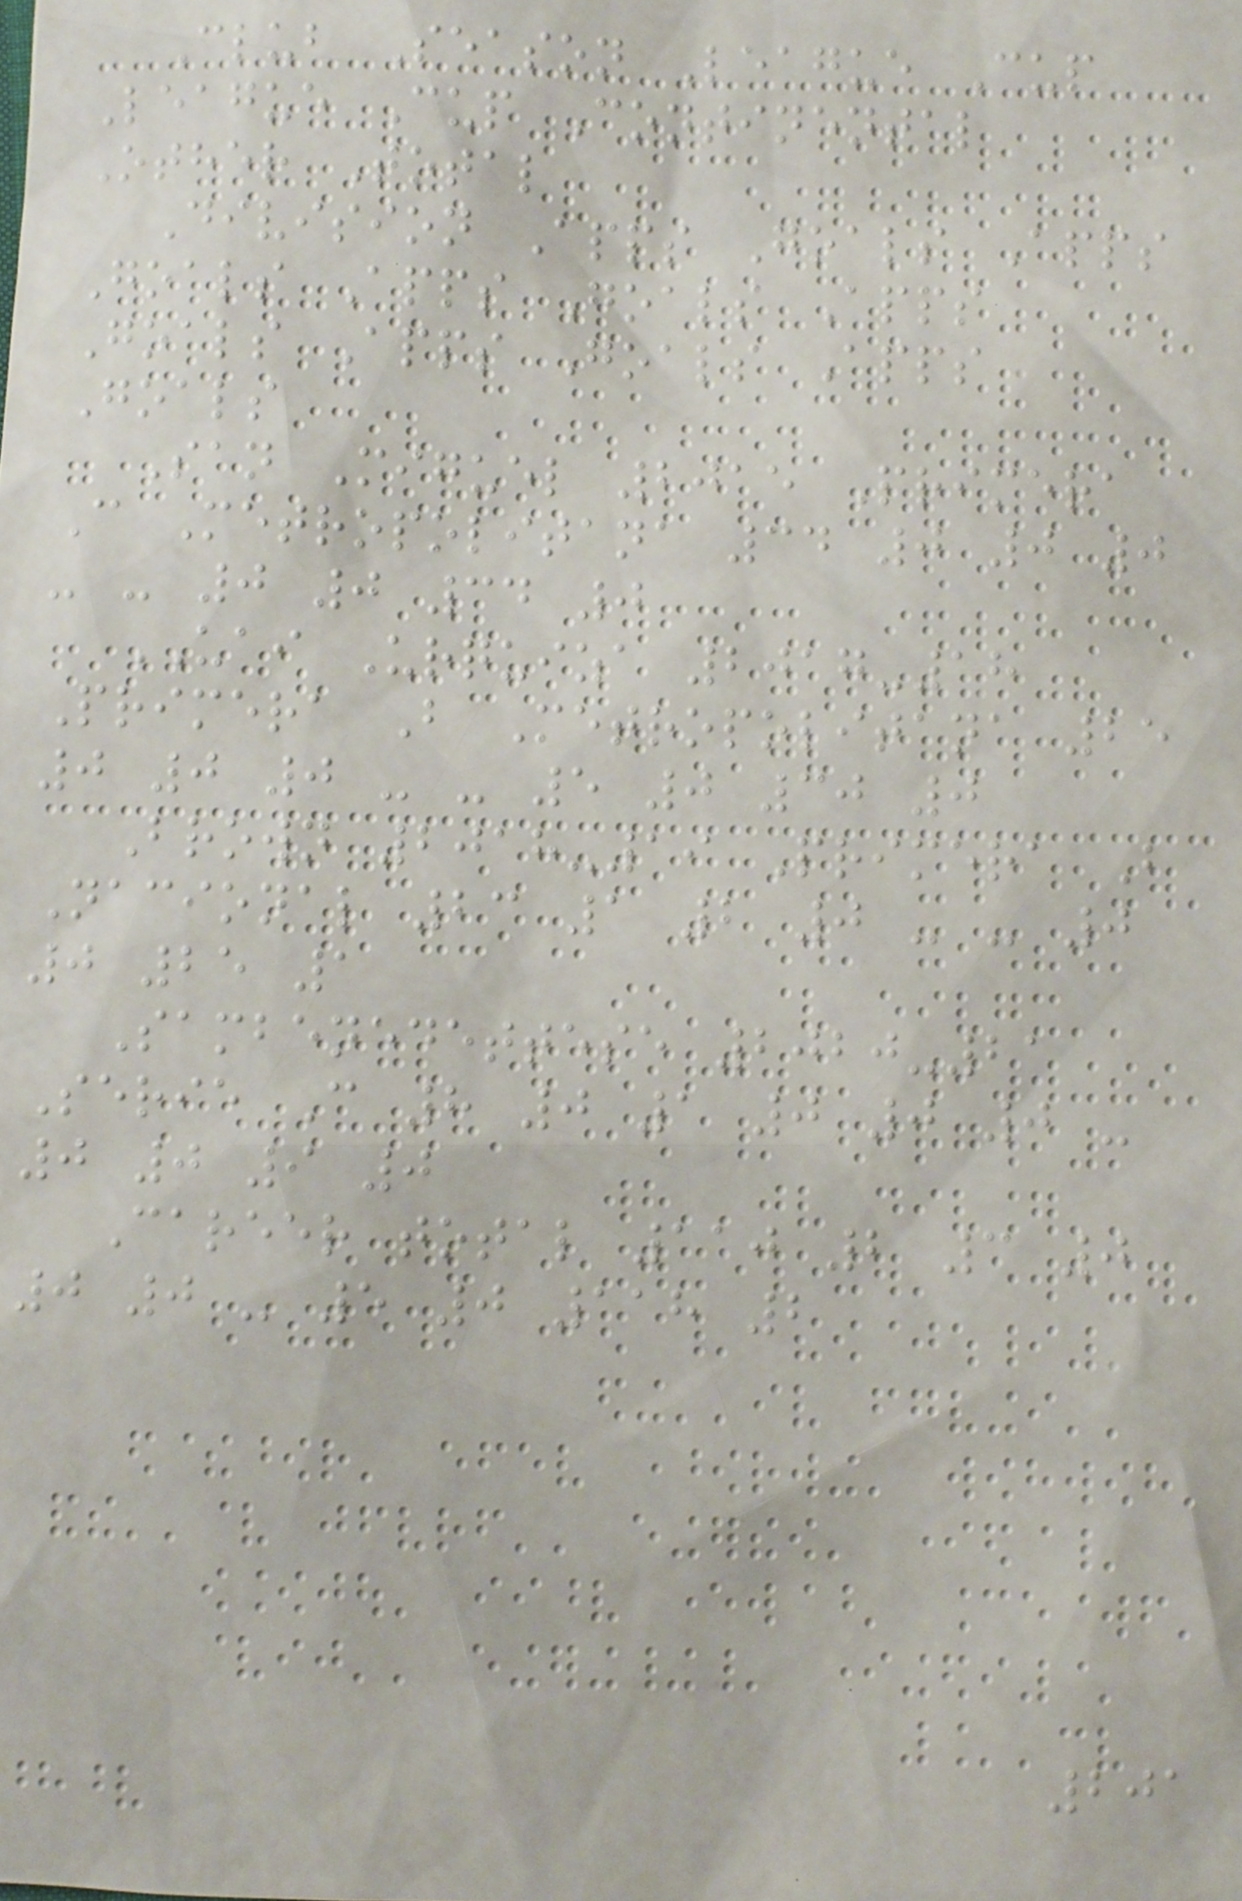Club Season League Cup
League Cup Continental
Other Total
Division Apps Goals Apps
Goals Apps Goals Apps
Goals Apps Goals Apps
Goals
San Miguel 2015 Primera
C Metropolitana 34 0 0 0
- - 0 0 34 0
UAI Urquiza 2017-18
Primera B Metropolitana 25
0 0 0 - - 5 0 30 0
Brown 2018-19 Primera B
Nacional 23 1 2 0 - - 0
0 25 1
Sambenedettese 2020-21
Serie C 8 0 1 0 0 0 -
0 0 9 0
Career total 110 2 3 0
0 0 - 5 0 118 2
201
